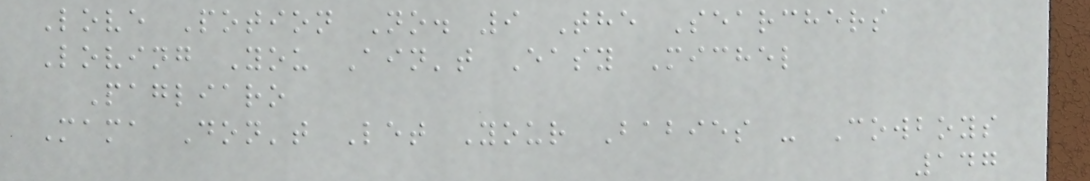Love Potion No. 9 The Searchers
Loving You Ain't Easy Michel
Pagliaro
Mama Don't Let Your Babies - Cowboys
147
